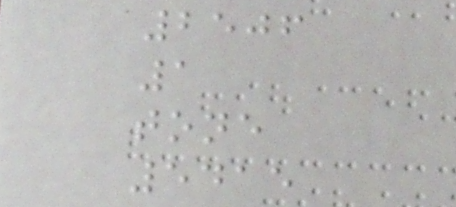2506
1
tone
5415
